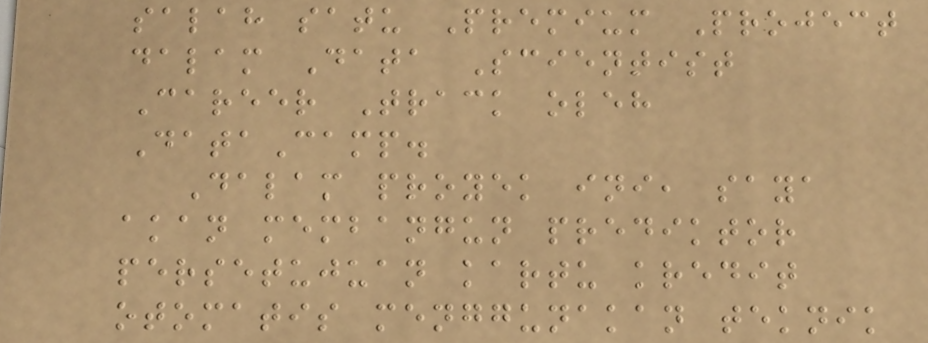salah satu Premium Project
dalam Data Scientist
Career Track oleh
DataCamp.
Dalam proyek ini, saya
akan membangun prediktor
persetujuan kartu kredit
otomatis menggunakan teknik
